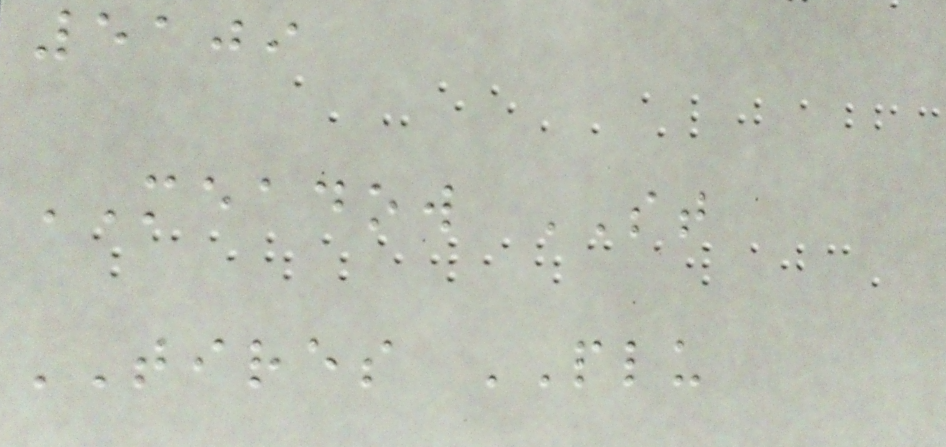5109
MEADOW ST
TIRES PLU
